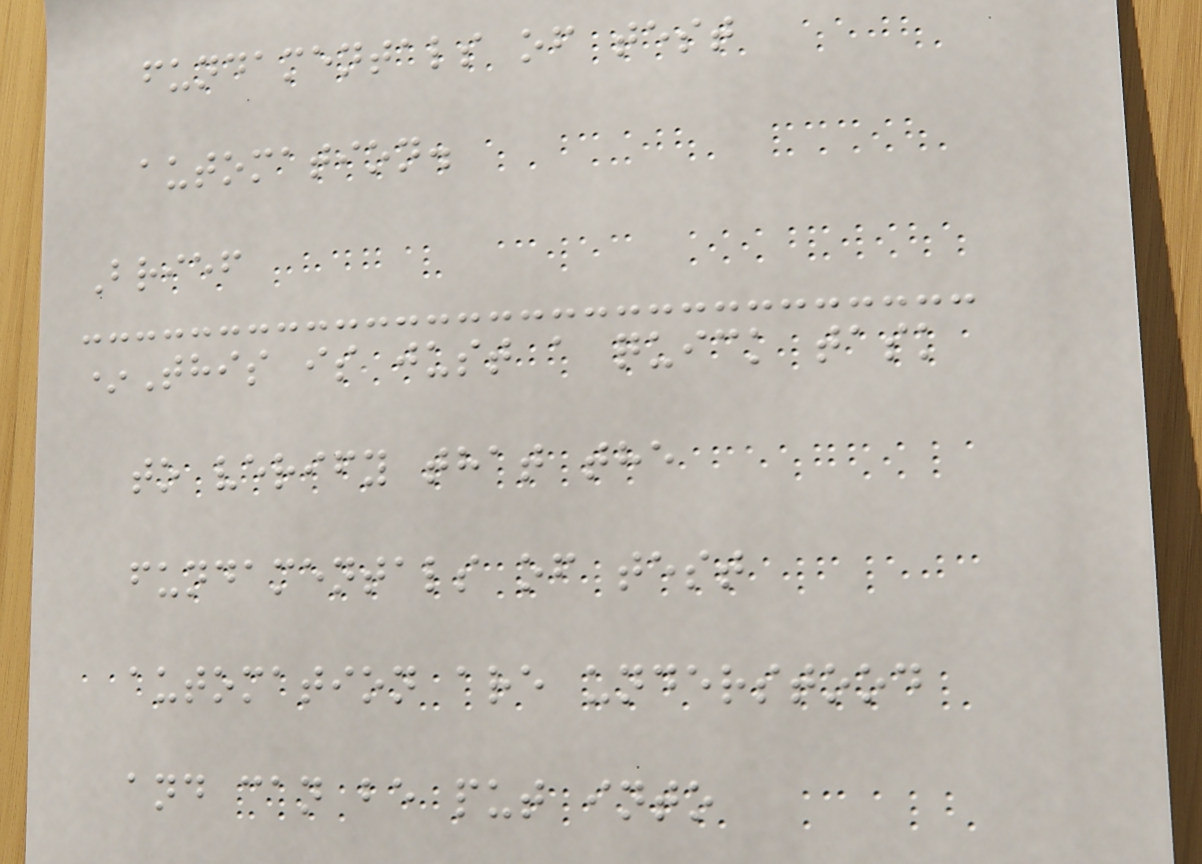fundamentals of test
automation.
Brief
*This is just a quick task
to verify that the
fundamentals of test
automation are understood
and can be put into
